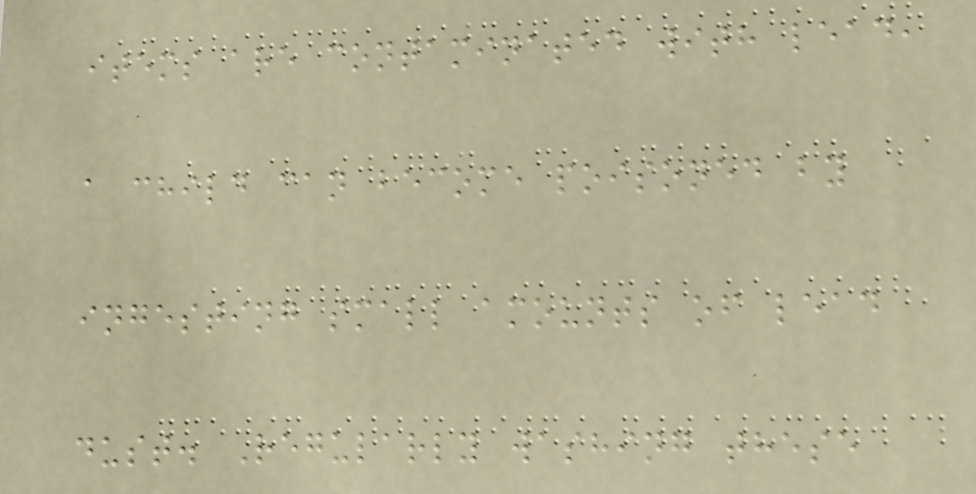items are contaminated with lead,
a child can become poisoned by
ingesting small amounts of lead
dust. Regularly washing these
